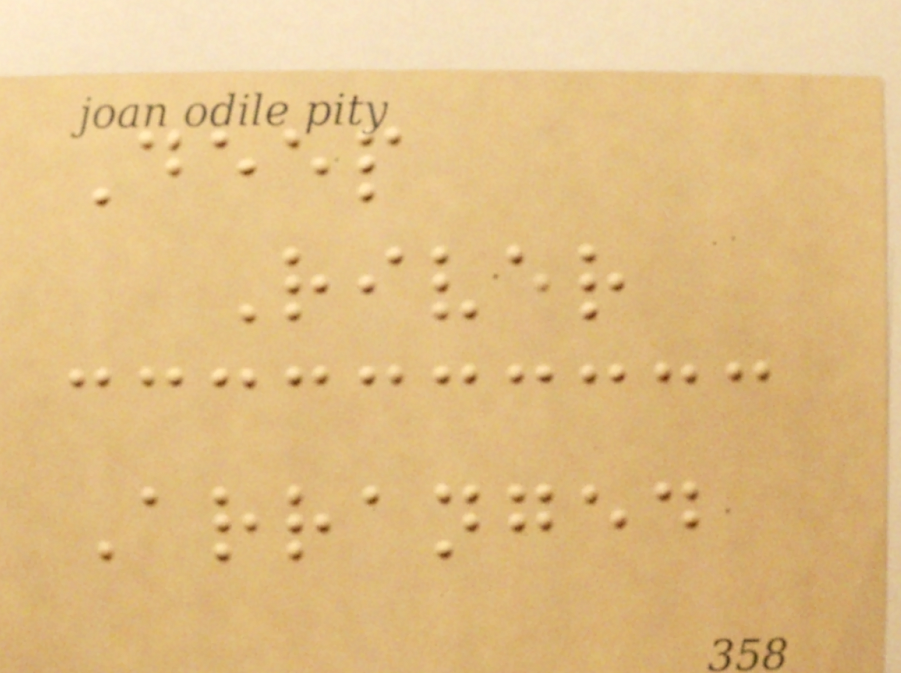Deep
River
Arranged
